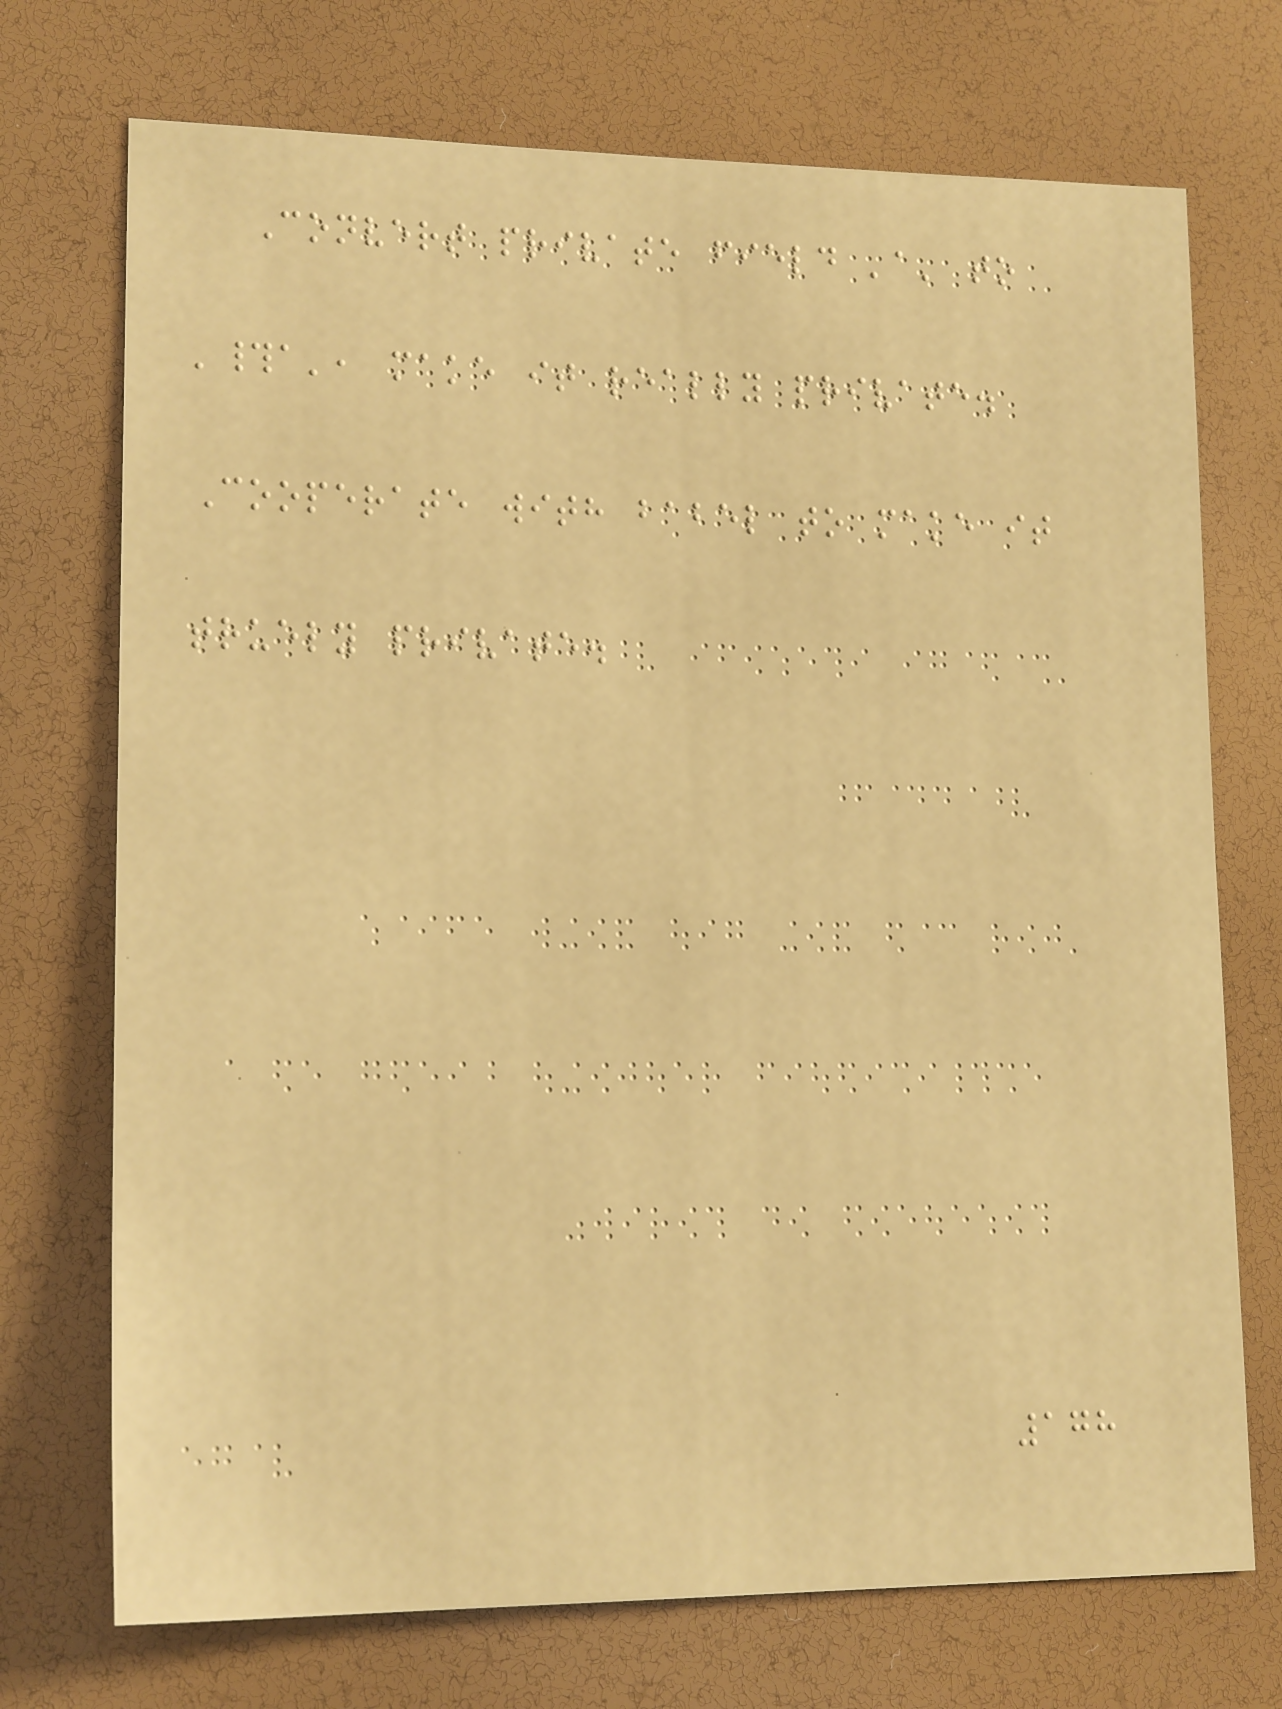Convert private field 'a' to
'#a', make it really private.
Cooperate with babel to make it
truely private.
178
